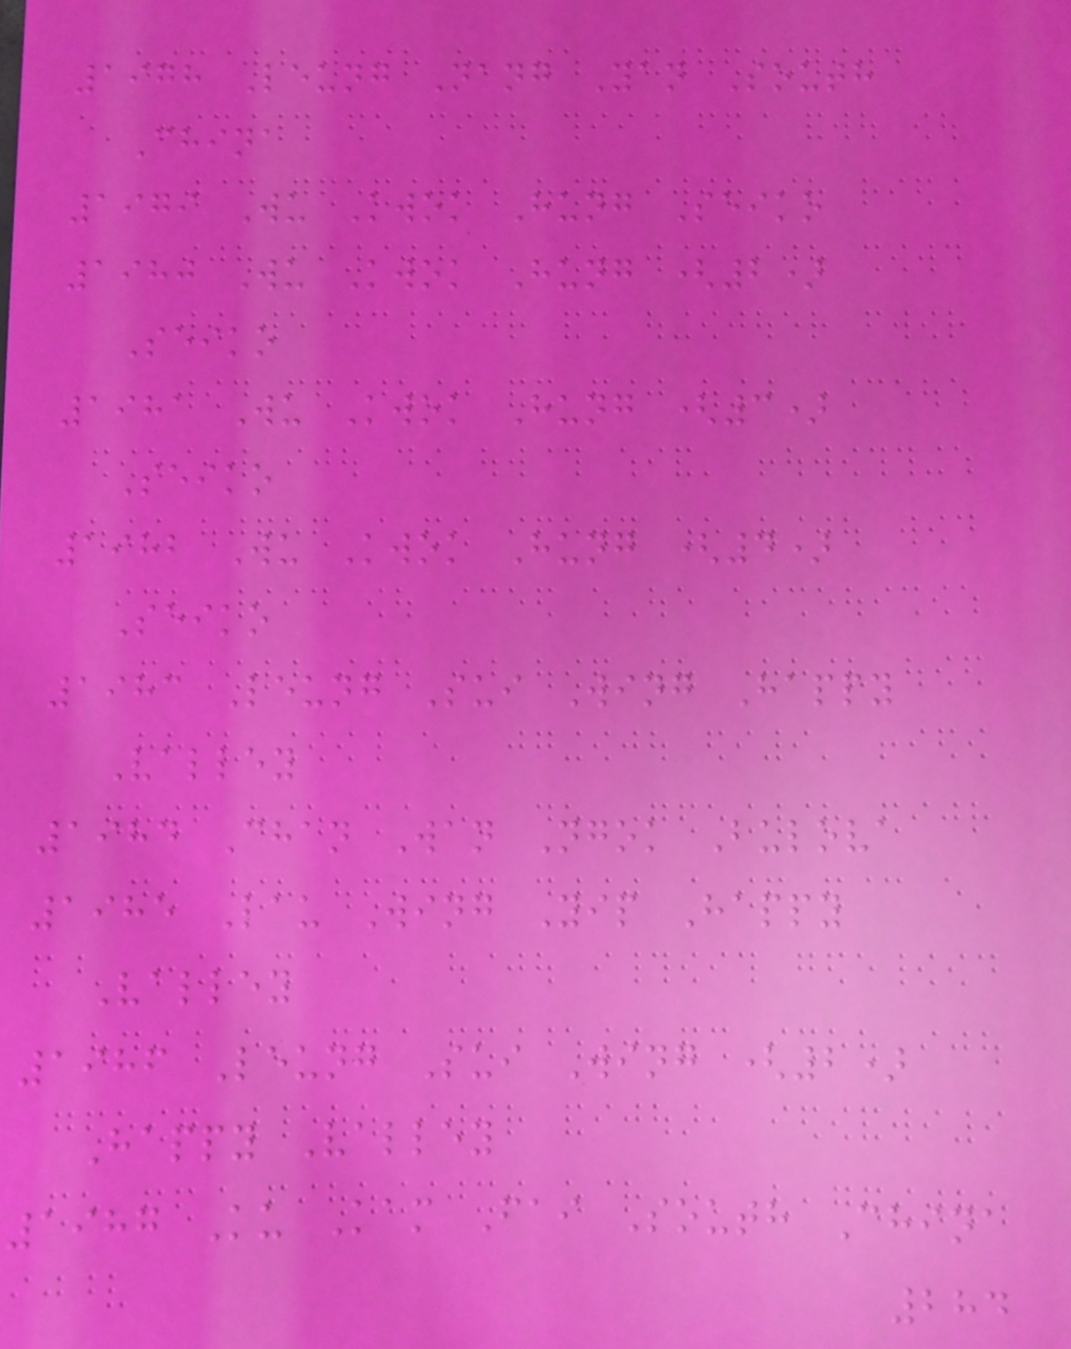1978 Leung Nang Yan South
China
1979 Wu Kwok Hung Seiko
1980 Wu Kwok Hung (2)
Seiko
1981 Wu Kwok Hung (3)
Seiko
1982 Wu Kwok Hung (4)
Seiko
1983 Leung Sui Wing Happy
Valley
1984 Chan Wan Ngok Bulova
1985 Lau Wing Yip Happy
Valley
1986 Leung Sui Wing (2)
Happy Valley
1987 Ku Kam Fai South China
284
